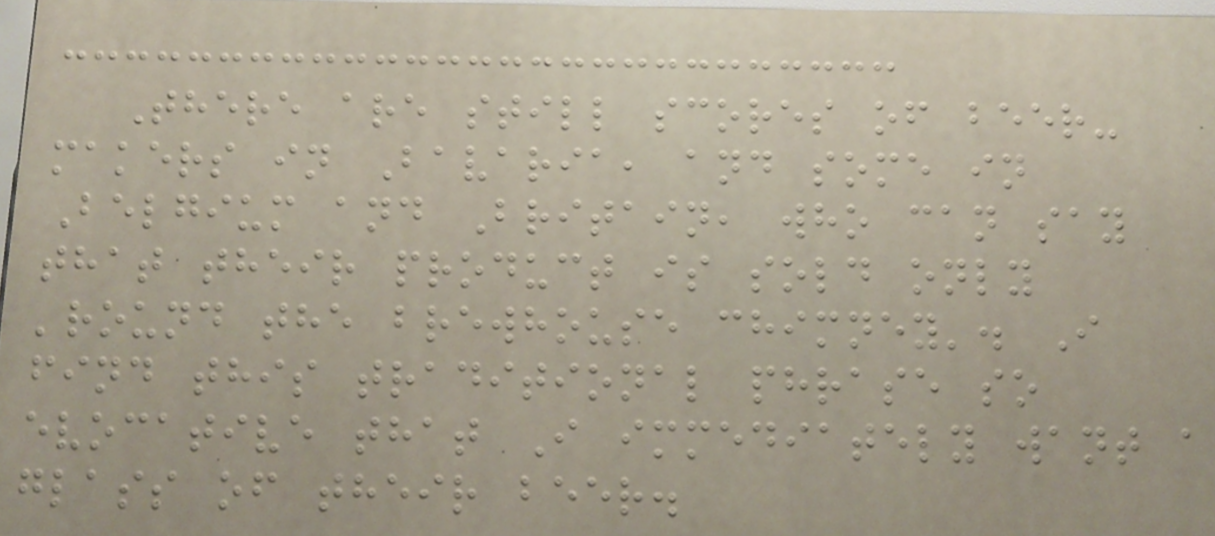There are still scores of beer-
makers in Bavaria, and some in
Belgium and Britain, who can say
that their product is sold only
'round the brewhouse chimney'. I
find this traditional phrase so
evocative that I immediately want a
glass of their beer.
